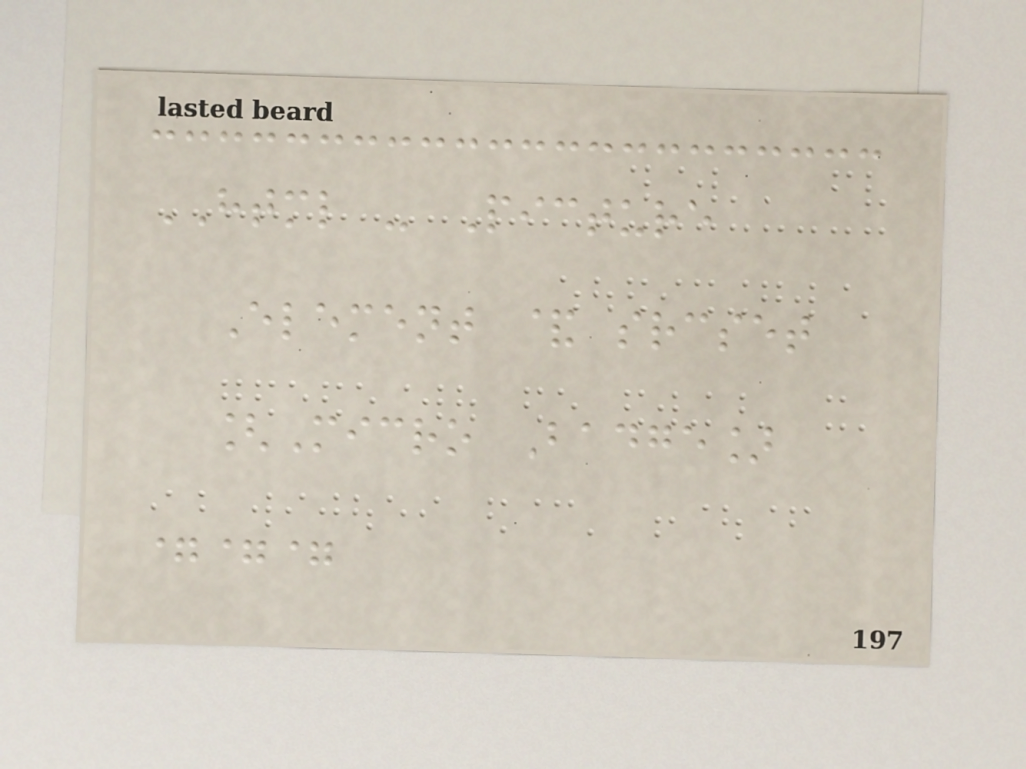HTML - Picture
Element & srcset
[Micro Badge]
===
